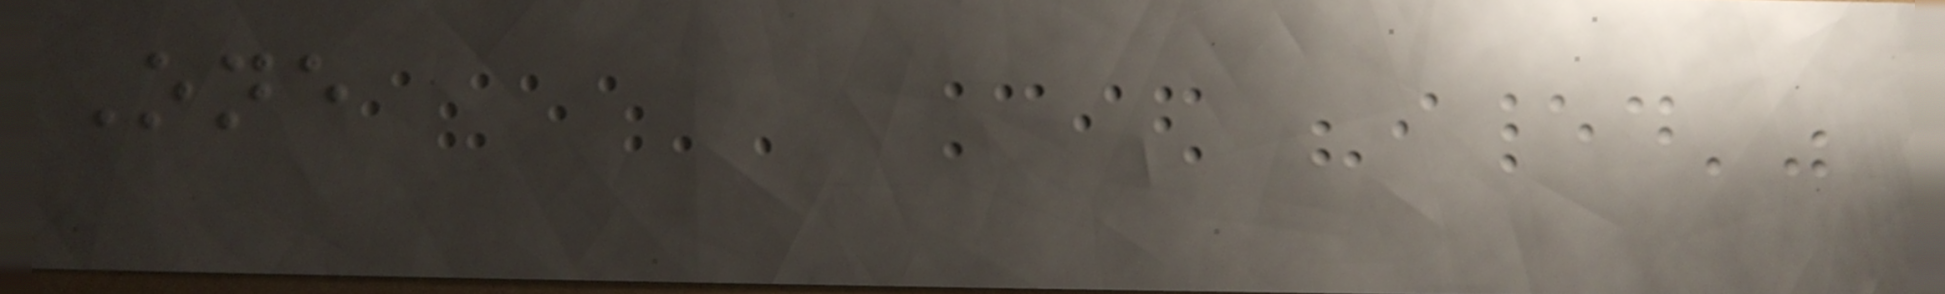One
